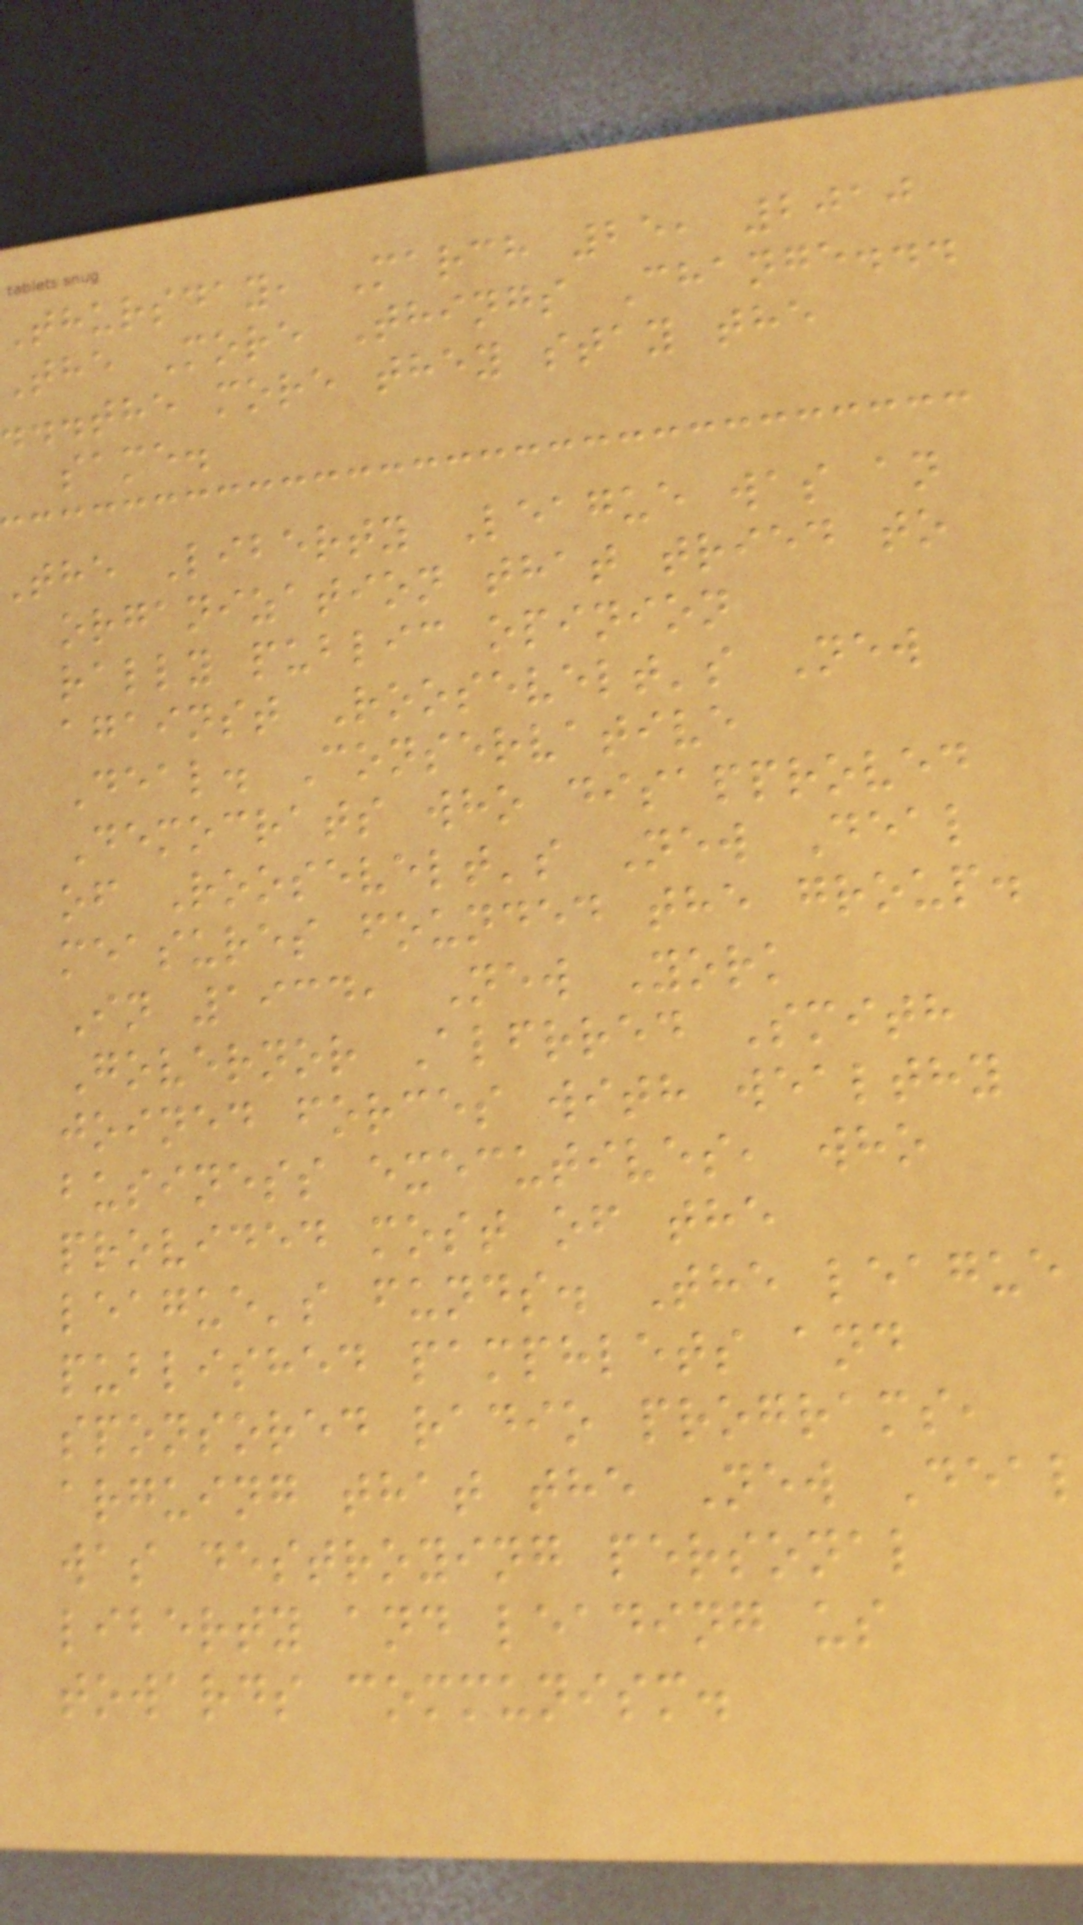Thursday, March 25, 2010
The More Things Change...
...the more they stay the
same.
the Liberty League was an
organization that tried to
rally public opinion
against Roosevelt's New
Deal. Conservative
Democrats who disapproved
of Roosevelt's New Deal
measures founded the group.
In 1934, New York
Governor Alfrred Smith
joined forces with wealthy
business executives, who
provided most of the
league's funds. The league
published pamphlets and
sponsored radio programs,
arguing that the New Dea
was destroying personal
liberty and leading us
towards communism.
